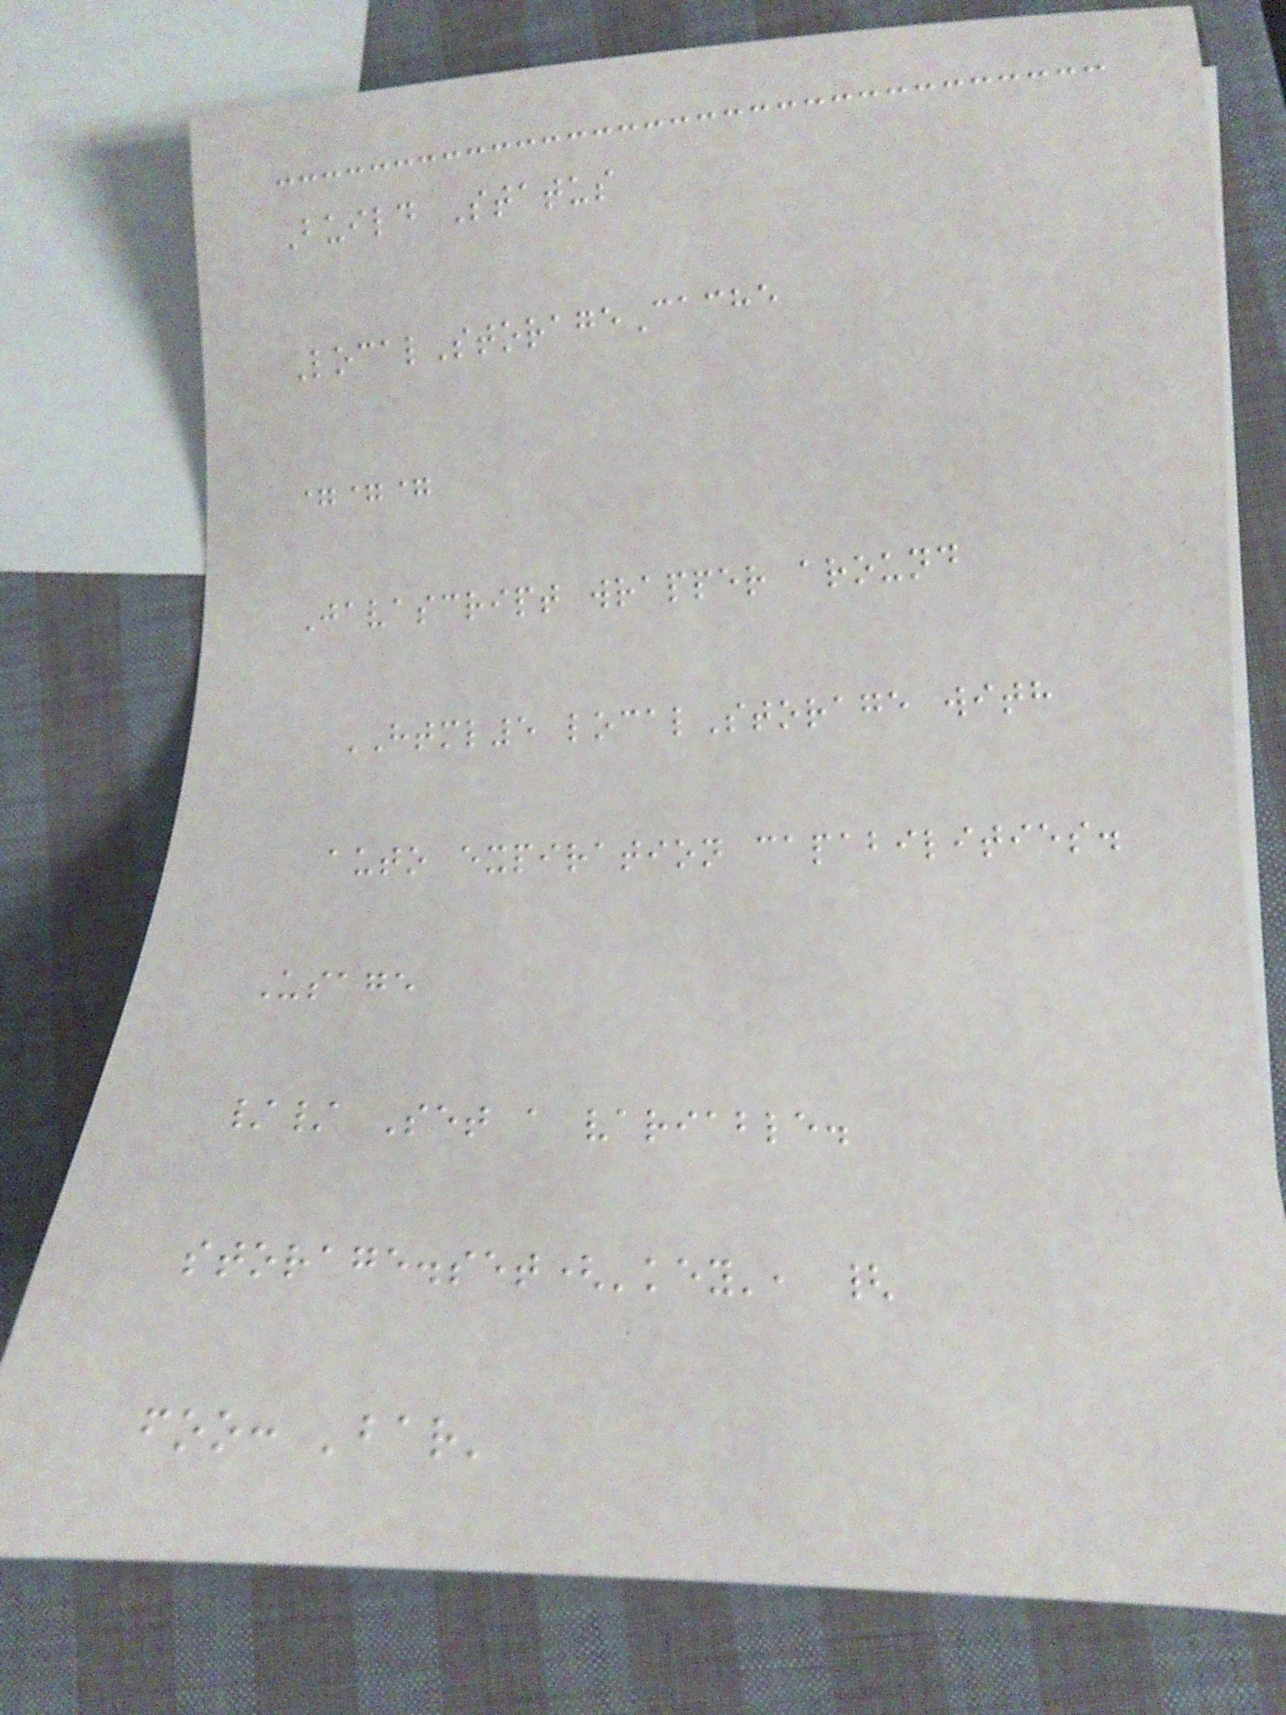Build Status
LocalStorageCache
===
Javascript wrapper around
HTML5 localStorage with
auto expiration capabilities.
Usage
// Set a variable.
storage.set('key', {
foo: 'bar'
